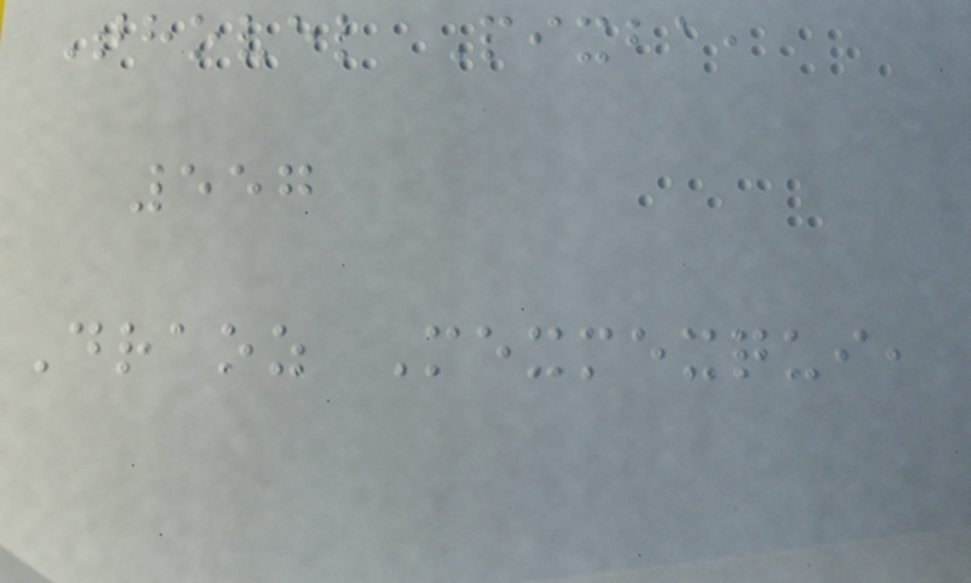Thovel Pixba,
557
Draoz Mexmexqui,
